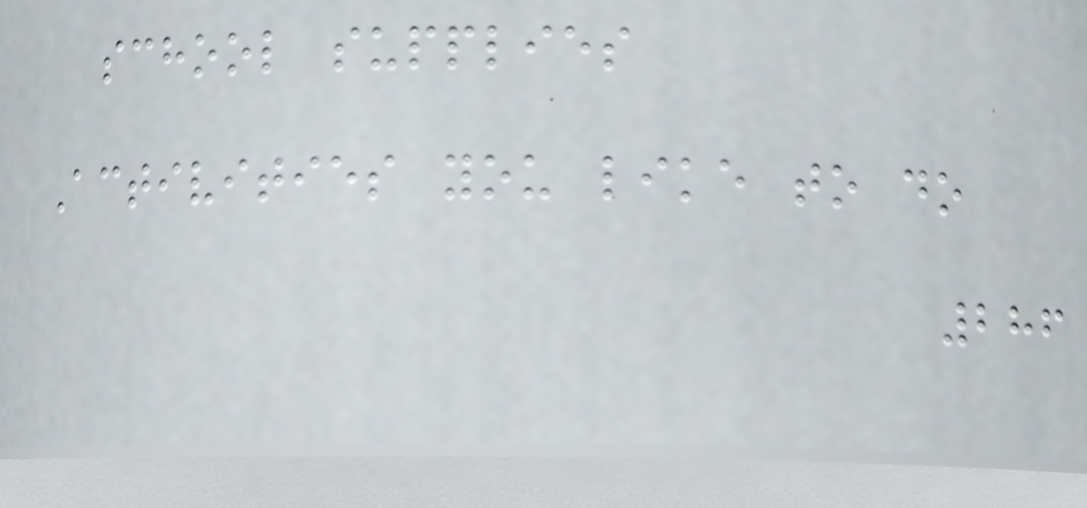school supplies
Activities you like to do
286
